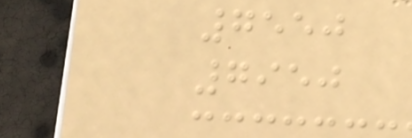7550
7950
